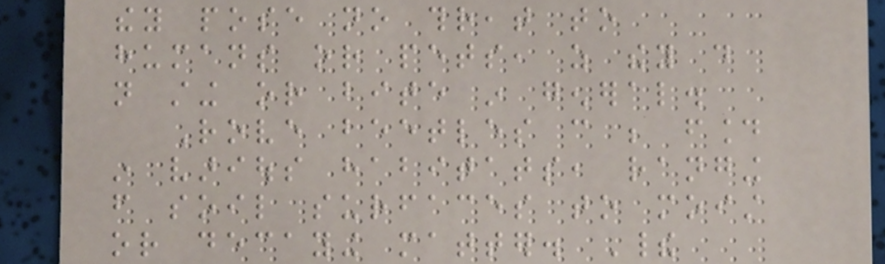they pose no threat to
humans or pets, as they do
not sting or bite in general.
Rove beetles can be found
in various habitats, ranging
from soil surfaces to moist
or decaying matter. Their
